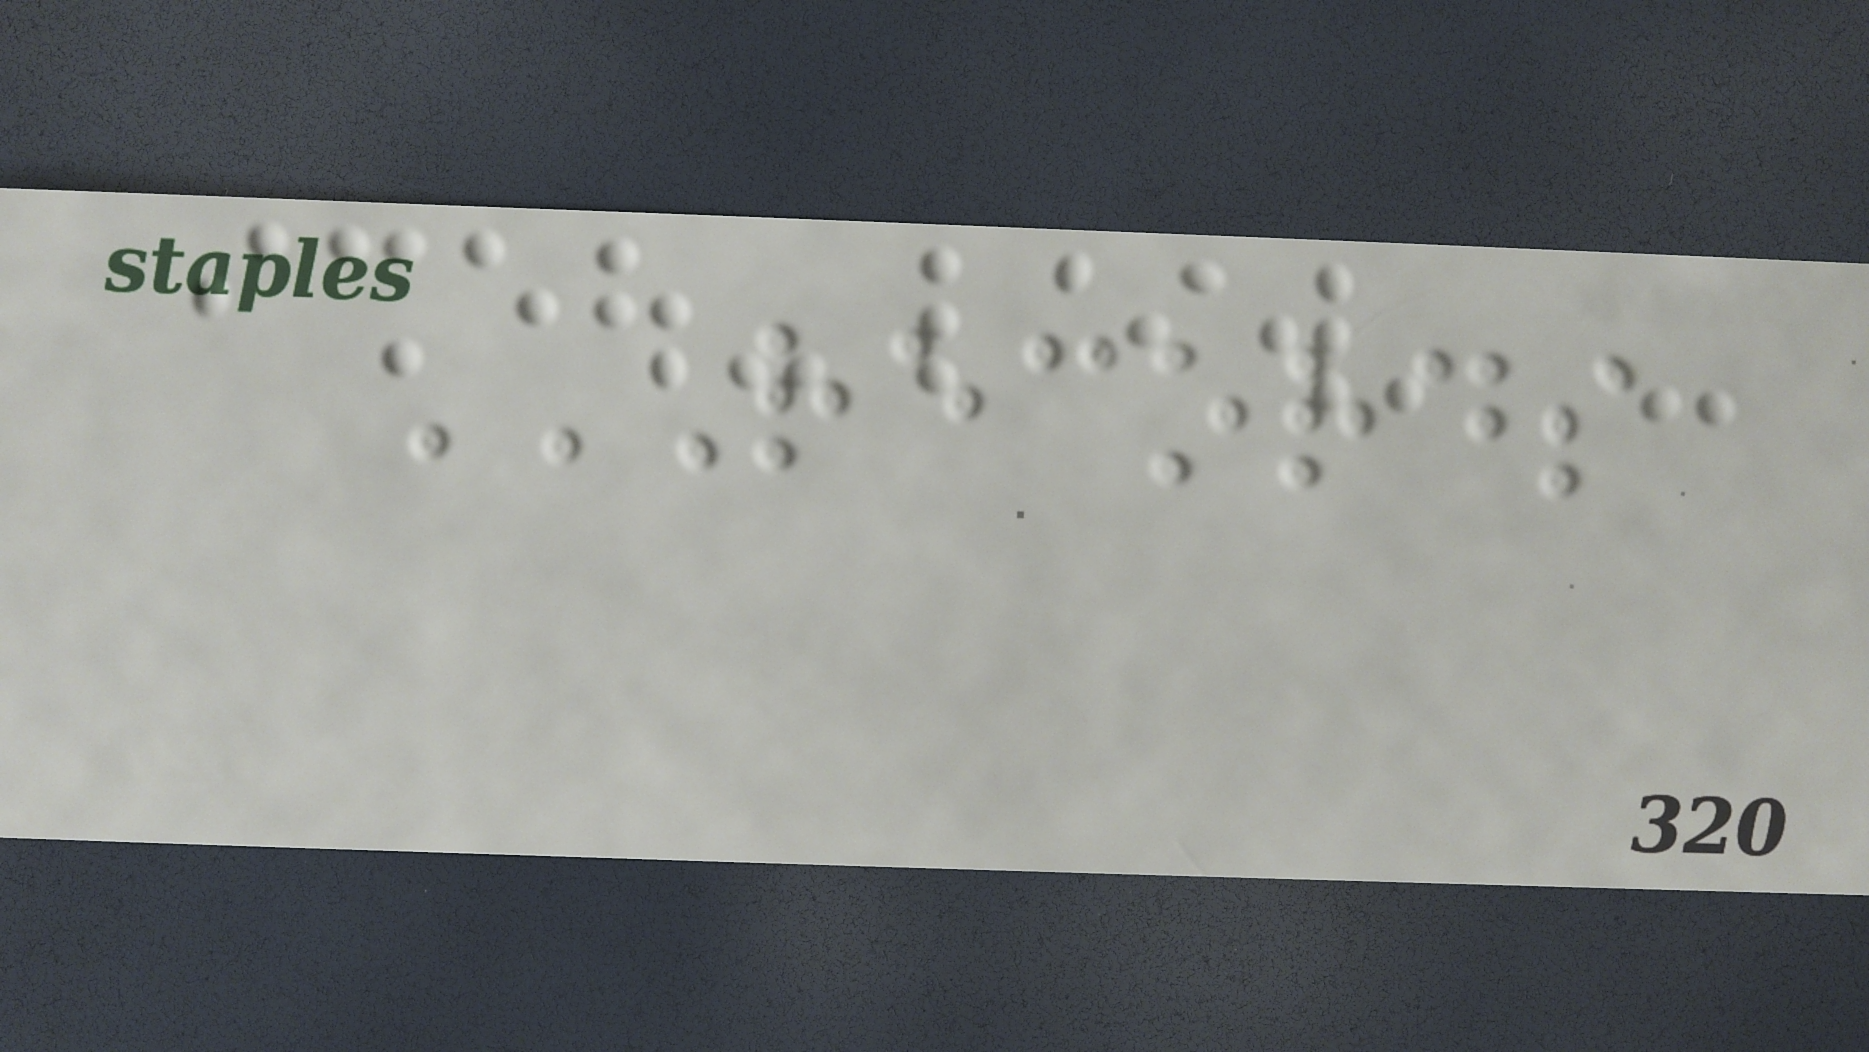RECORDS
